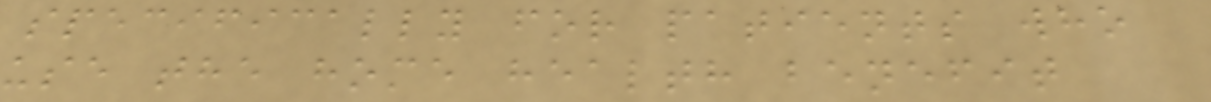specifically for patients who
use the home health benefit
